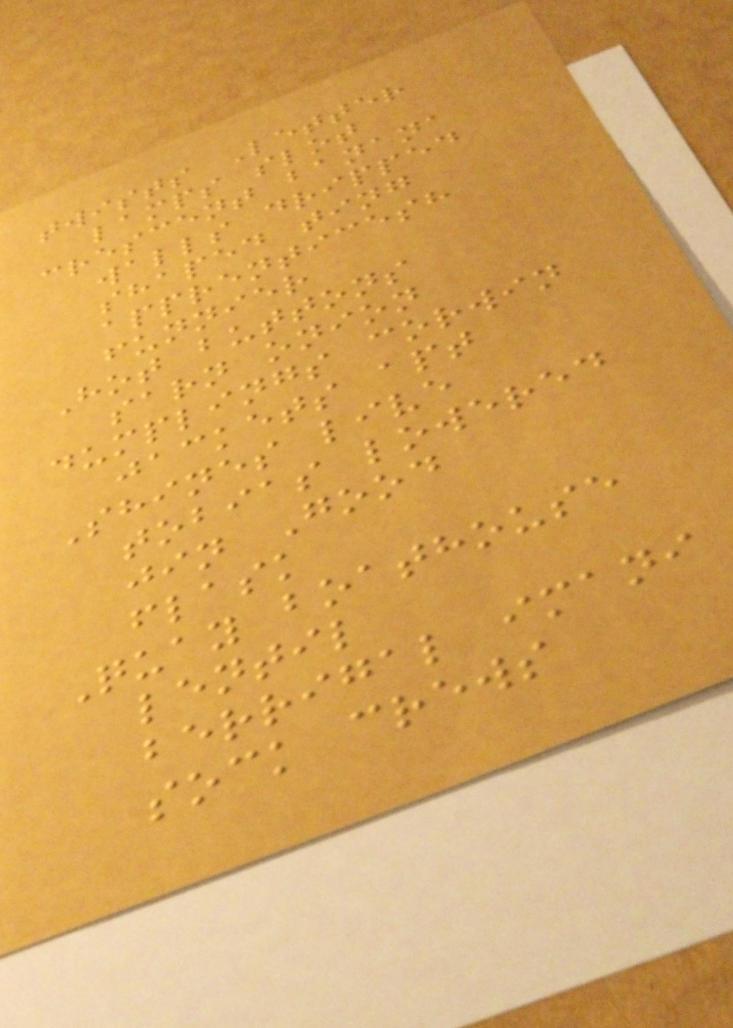twists Letter
lamps slot
crescent banana
walls dripped
shaped ting
apprenticesh
funnier
Hot buttons
sarn onion
dumplings corwin
jackets apt
Shines live
tobias lowered
jin Good
flask
Quay boathouse
lentil
berrigal imani
sock crews
